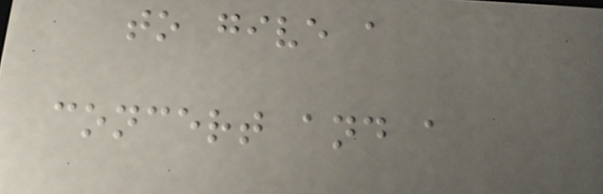to give a
concert and a
